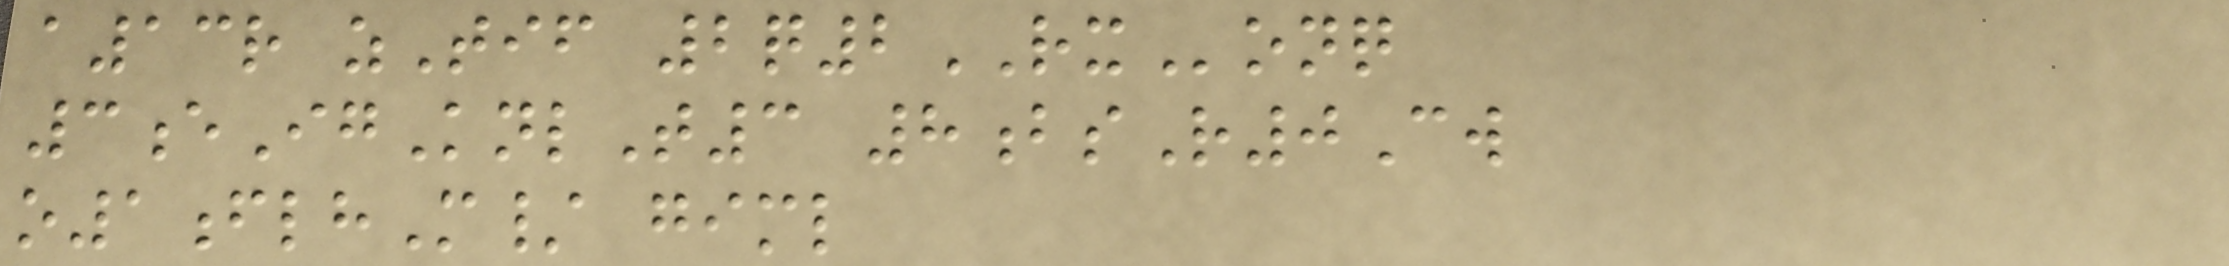a13r zTif 2q2RXonq
3eIgKnlT3 8bsR0Cw
o1flhM/ giml
